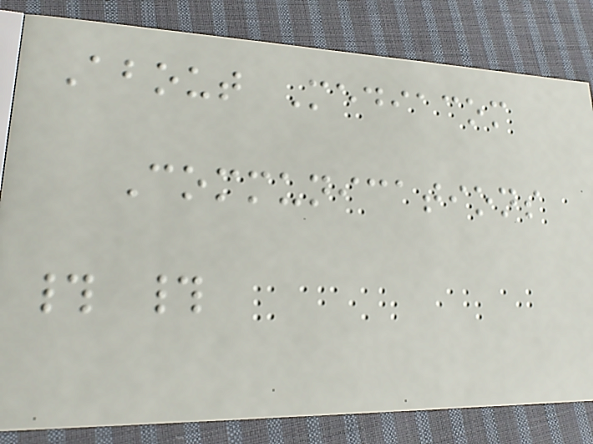About Mediacom
Communications
# #
